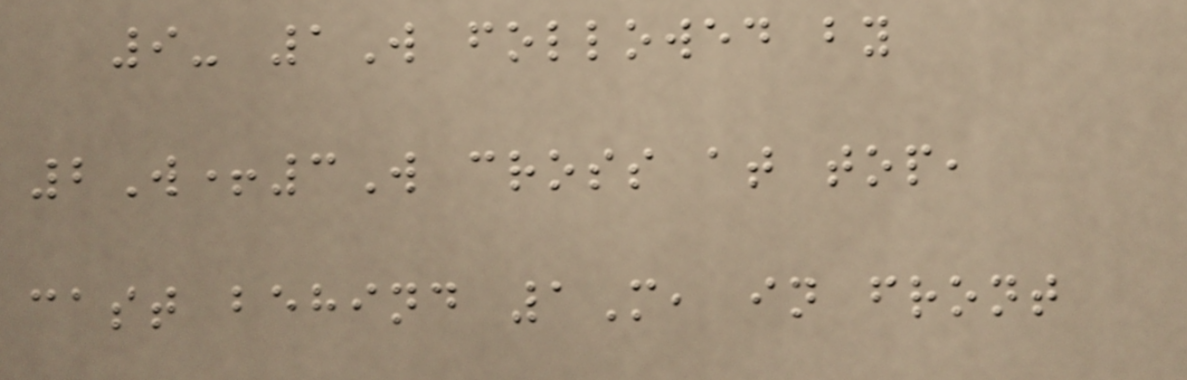9- 1W followed by
2W+3W cross at top,
cast behind 1M, in front
